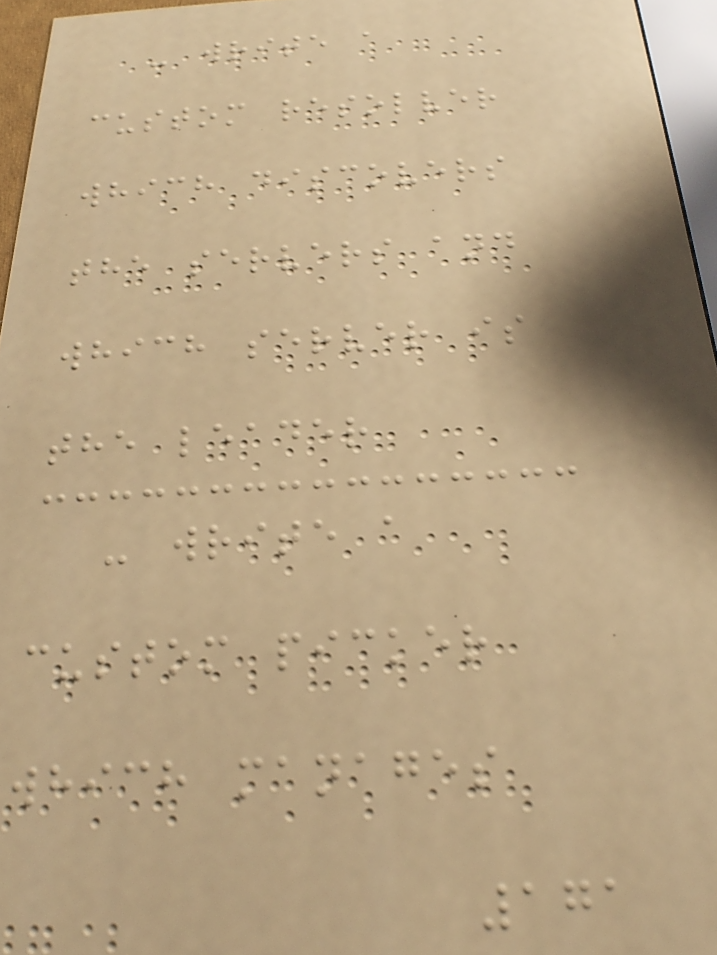- write a
custom resolver
which discovers
the servers and
which server is
the leader
- write a
custom picker
which manages
171
